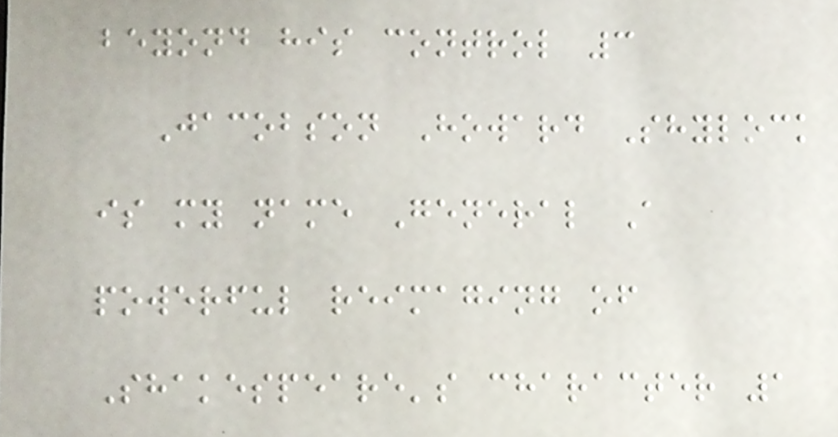beyond his control 3
Jacobson Howard Shylock
is my name General A
powerful reimaging of
Shakespeare's character 1
